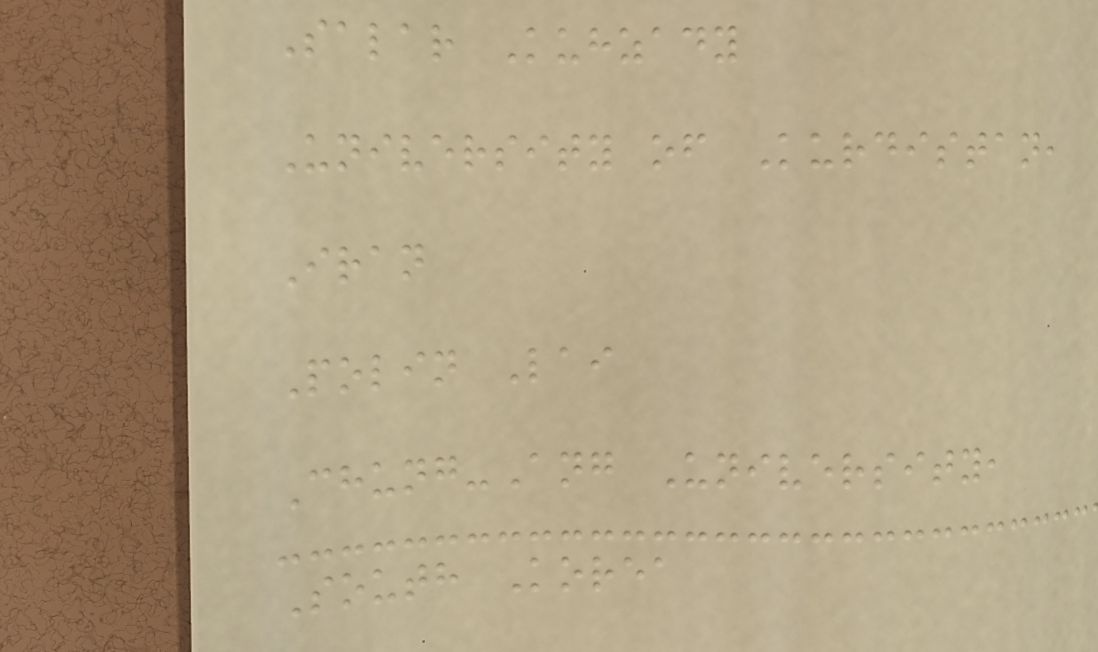Salar Kuhzady
University of Kurdistan,
Iran
Polin Lai
Chung-Ang University,
South Korea
